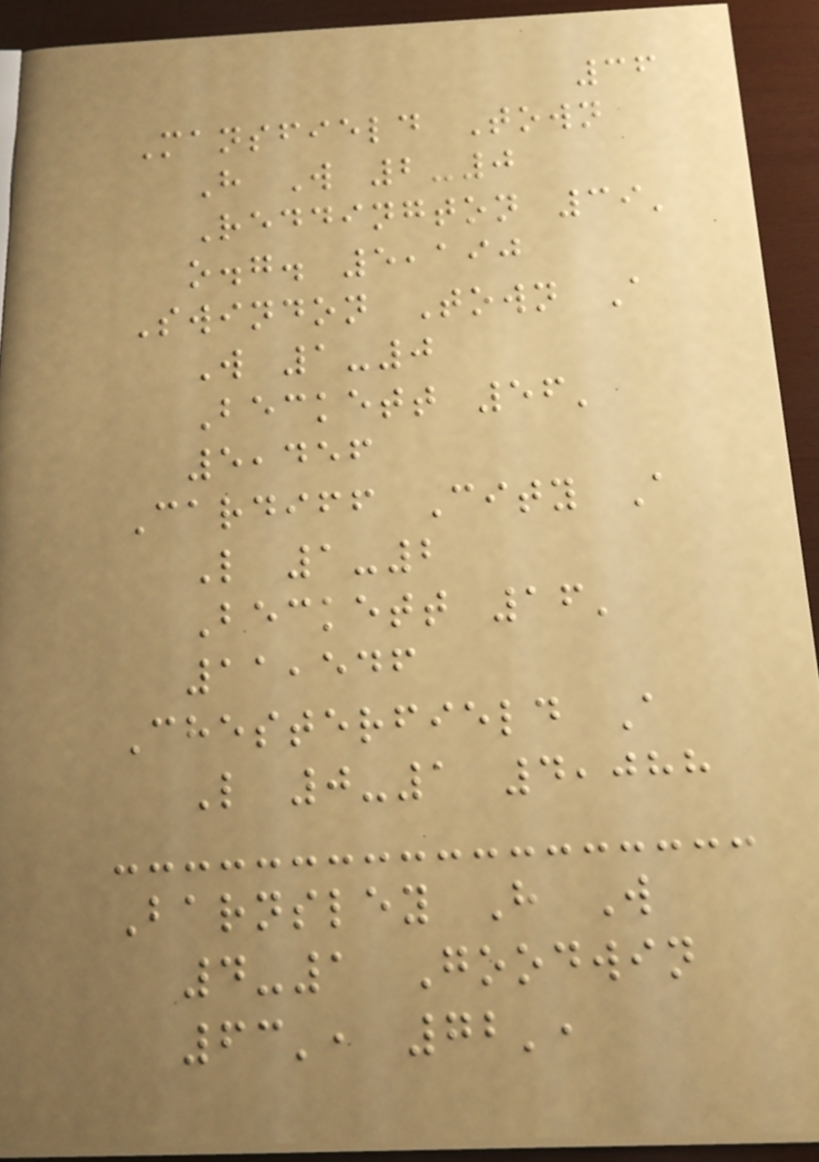36
Mansfield Town
H W 2-0
Reddington 39'
o.g. 5,190
Swindon Town A
W 1-0
Beckett 56'
5,456
Cardiff City A
L 1-2
Beckett 16'
11,546
Chesterfield A
L 0-1 4,088
Barnsley H W
4-1 Goodwin
63', 72',
